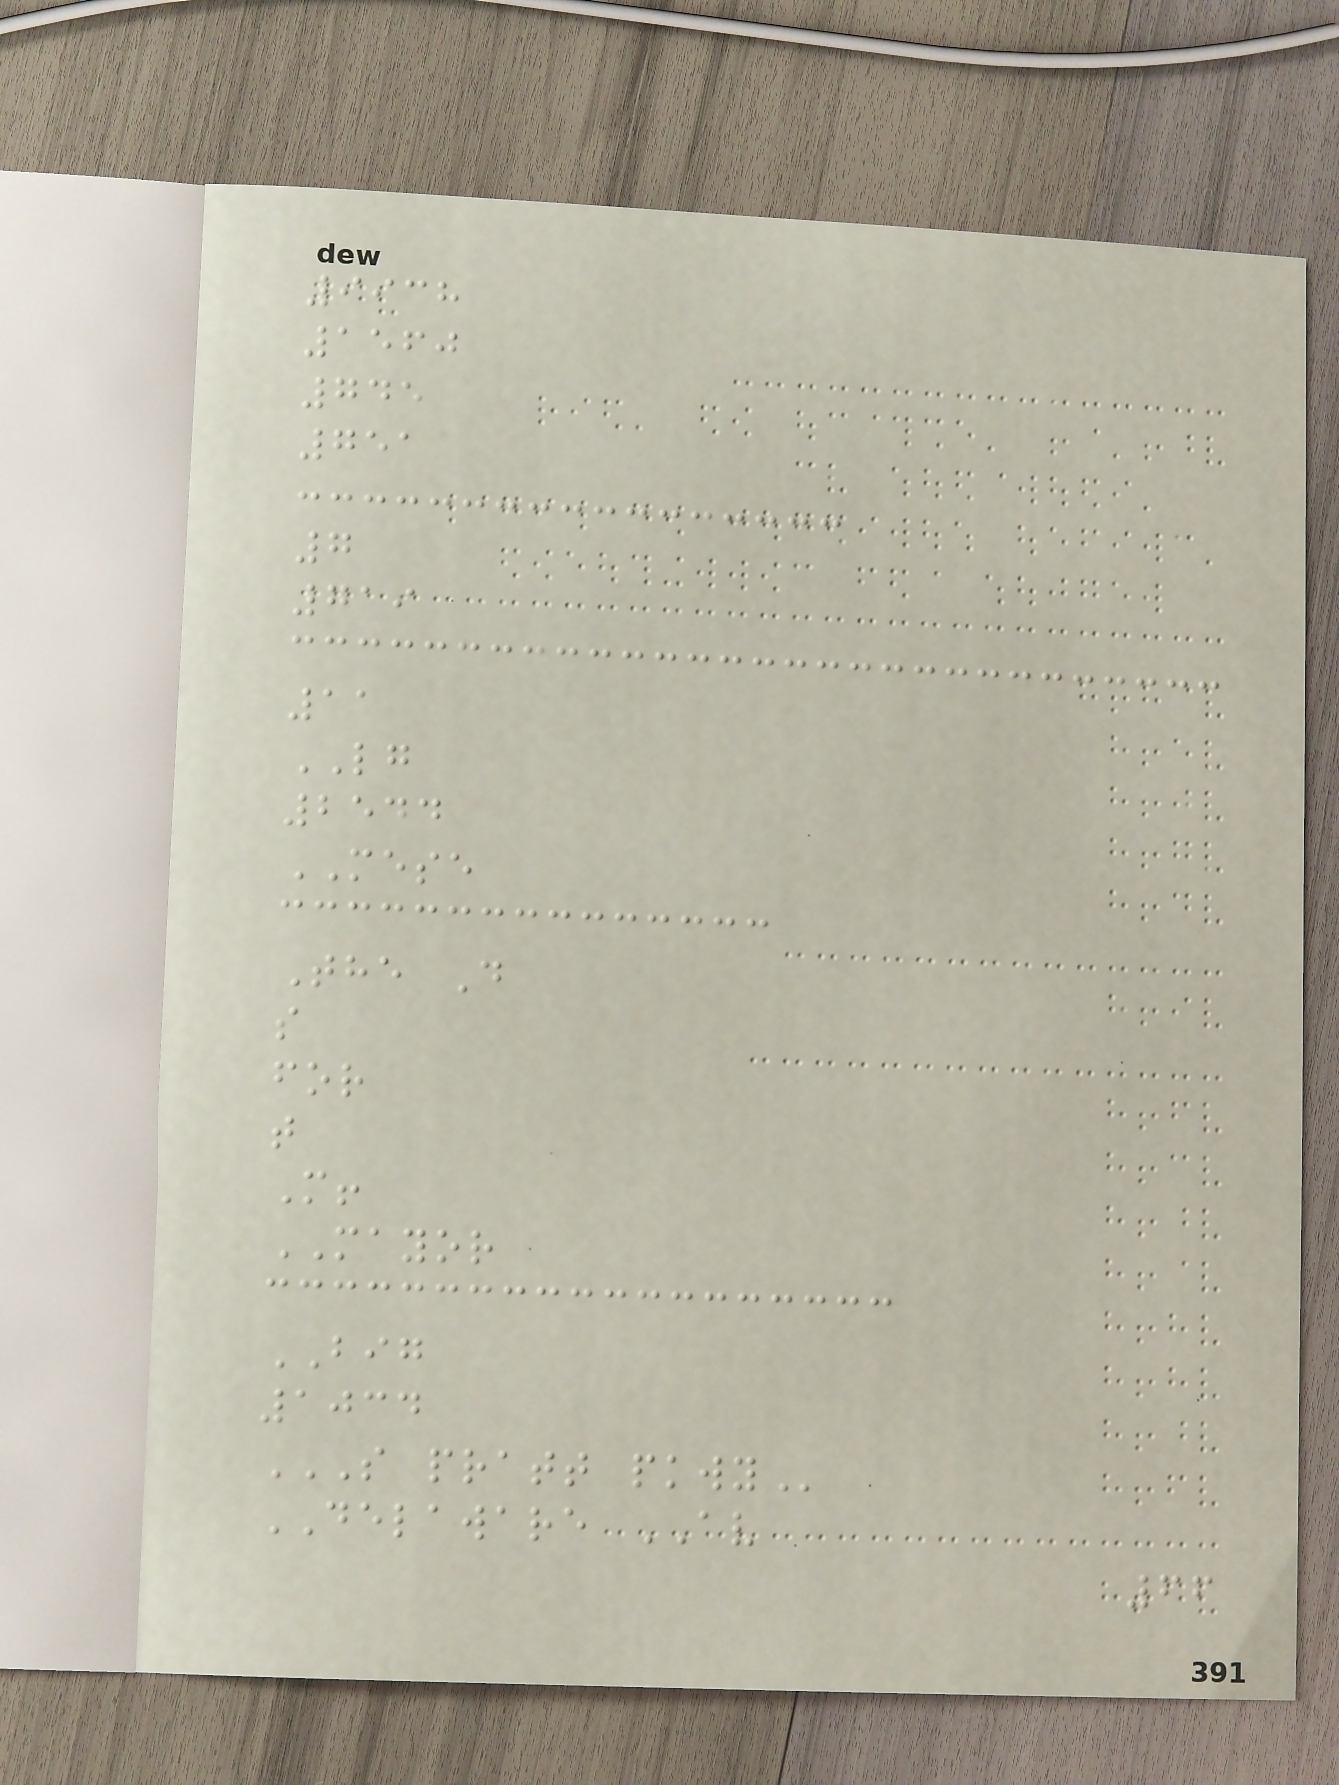9938
1560
745
751
7
719
11
LG
2544
MESE
The D
s
for
t
M!
MAYOR
BIG
1034
S PRATT PKWY
DELAWARE AV
66
